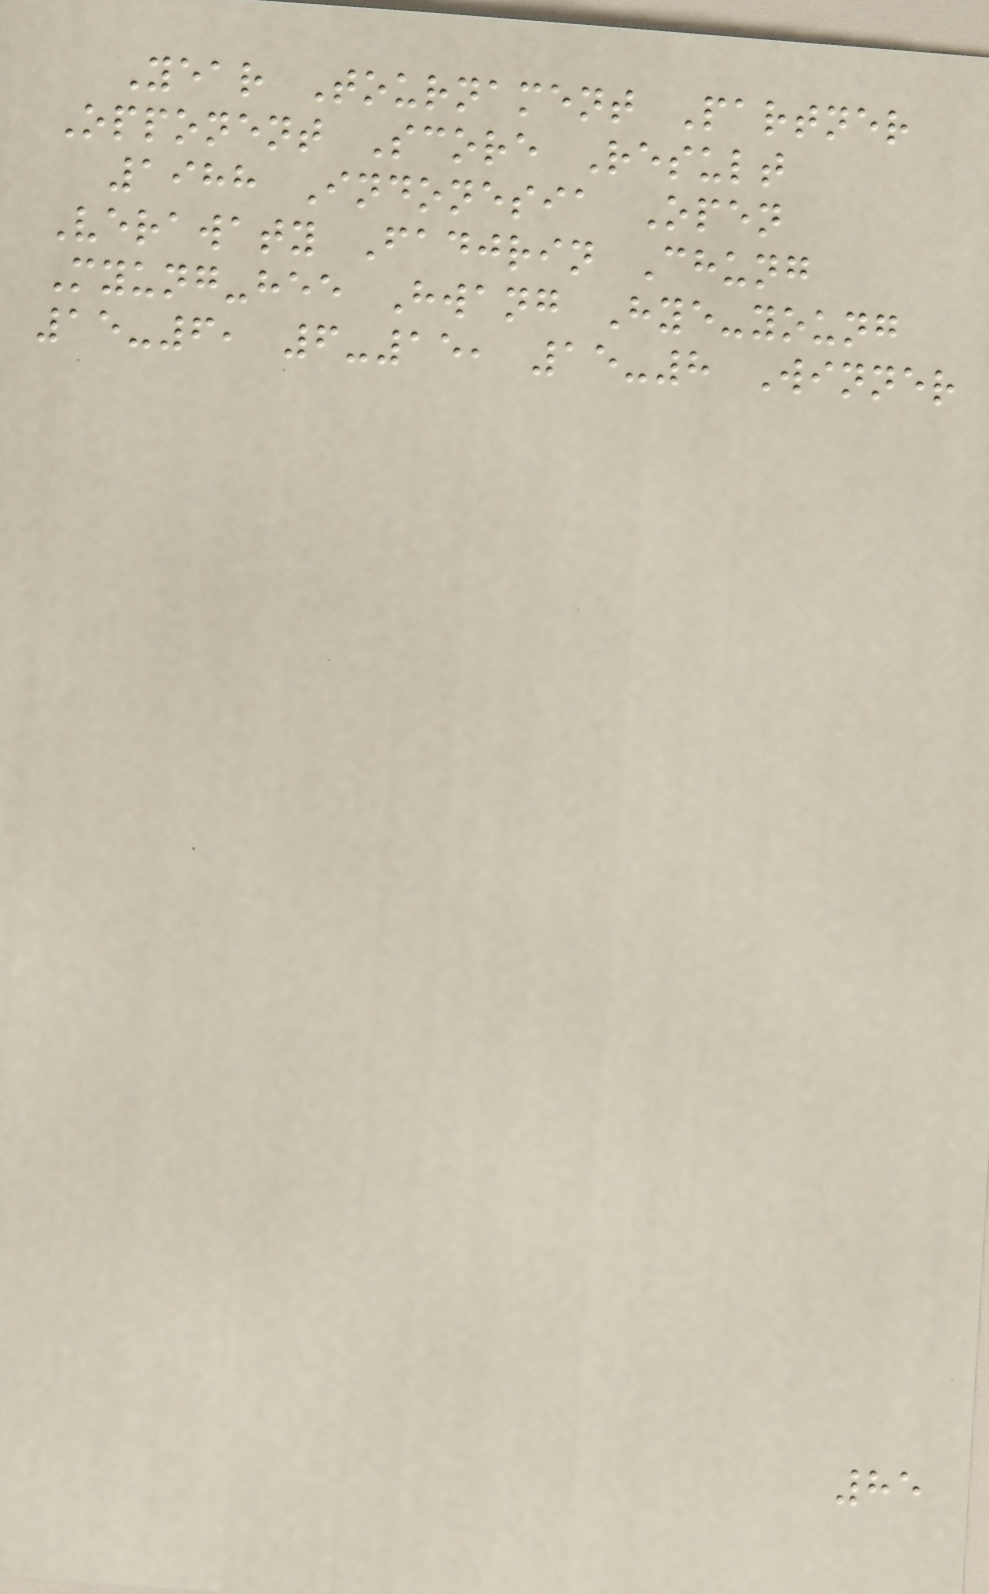Year Tournament Partner
Opponent Score Result
1988 Indonesia Open
Verawaty Fadjrin Chung
Myung-hee Hwang Hye-young
15-6, 6-15, 15-8 Winner
85
